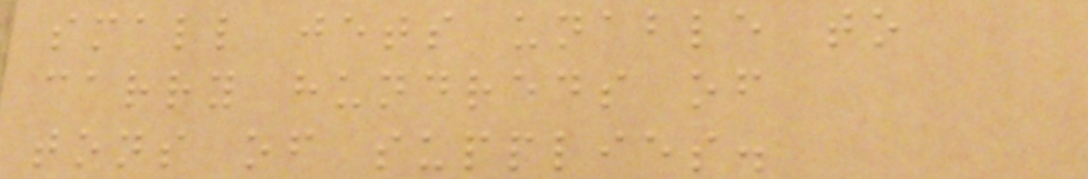small jets unable to
carry hundreds of
tons of supplies.
